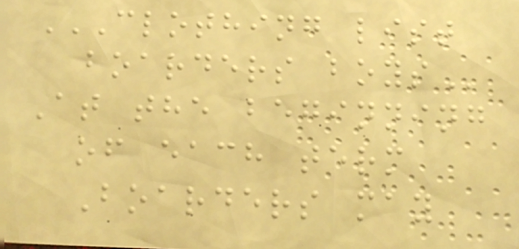CLOTHING LIST
BOARDERS BOYS
At the beginning
of each term
Boarders may
